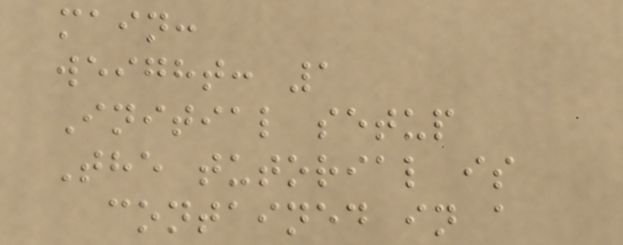main:
weight: 1
Initial setup
The tutorial is
contained in a
